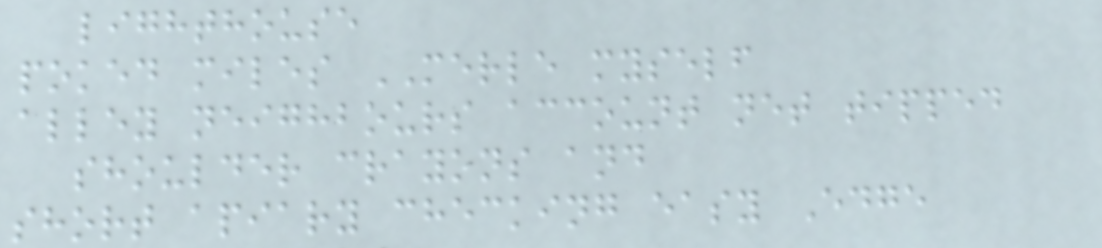lighthouse
poked miles MERLE myself
alley neighbours account net tipped
shoulder crayons and
short apiary checking easy Edge
